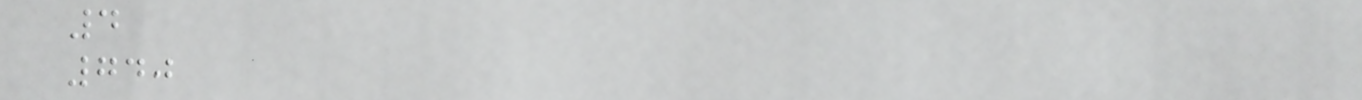4
740
